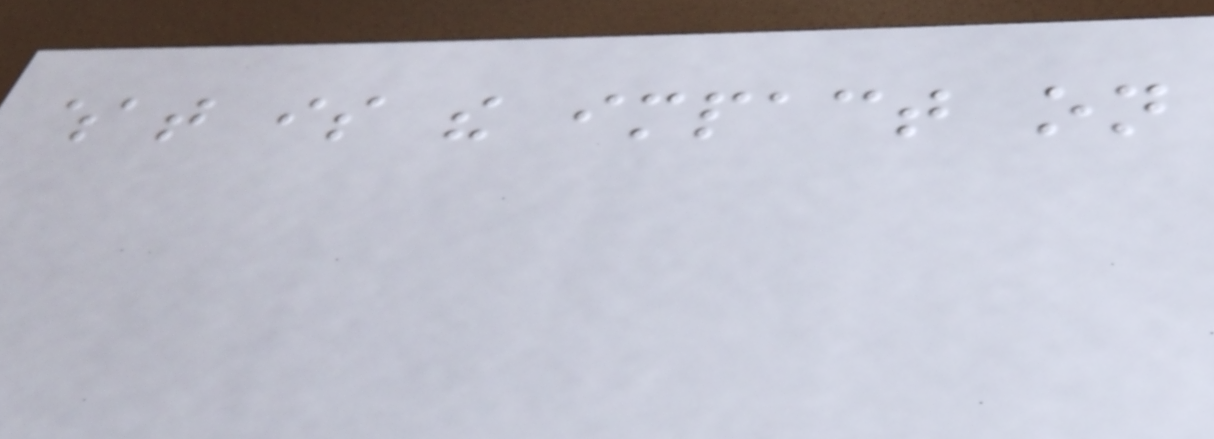what is the impact on
